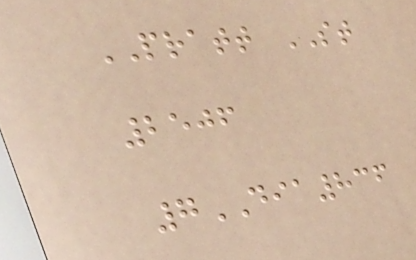PRATT ST
2506
7DIA836
